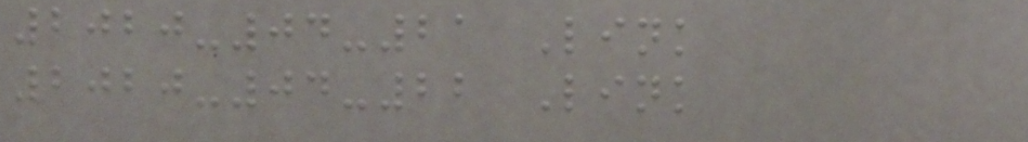2020-04-21 Link
2020-04-22 Link
